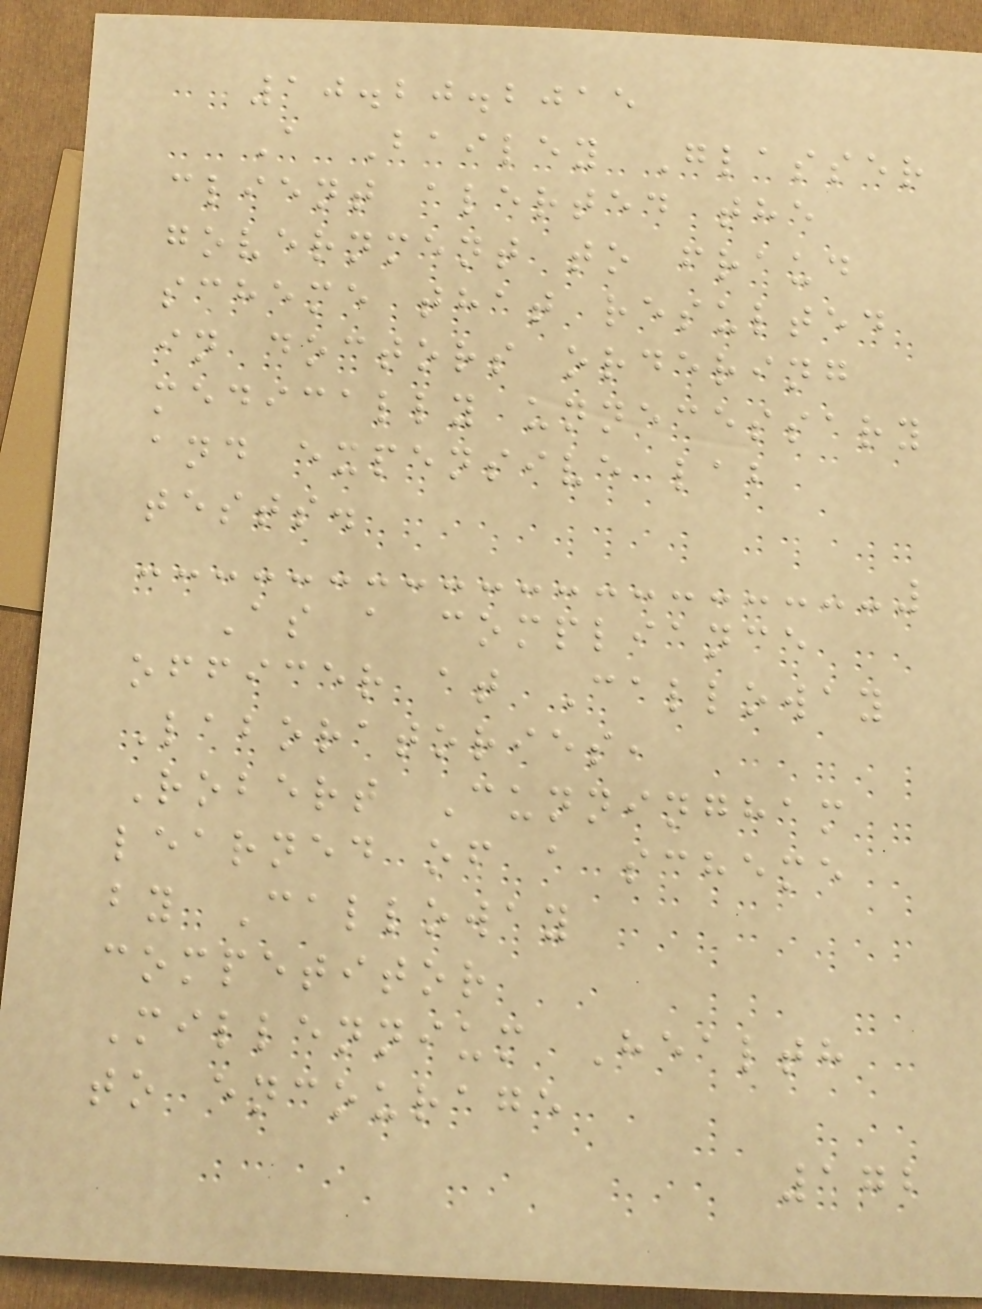10.20.2015
A Bailey Glasser
client alerted the
government to fraud
scheme that resulted
in doctors ordering
medically unnecessary
and expensive lab
tests.
As a compliance
officer at Calloway
Laboratories,
Robert Cunningham
learned of a scheme
by Calloway
competitor
Millennium Health
to encourage
172
